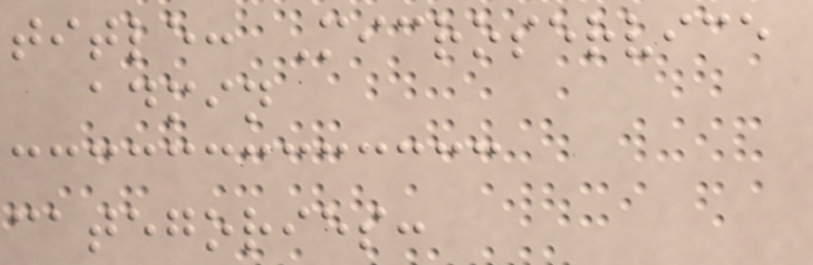title: Microservice
admin
categories:
